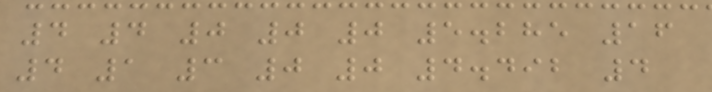4 4 0 0 0 5.285 16
4 1 3 0 0 4.492 4
